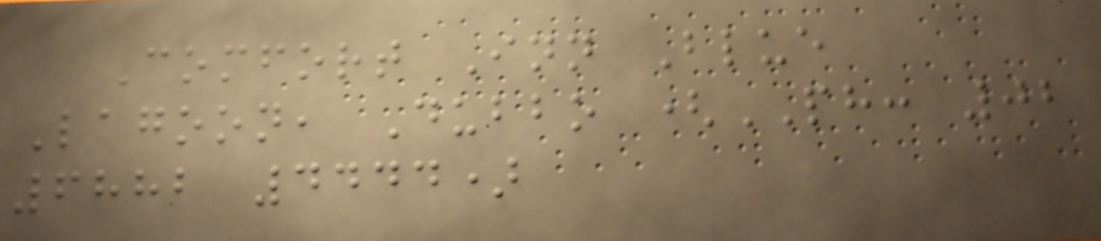Comfort Inn Blue
Lagoon, Dubbo (PH: 02
6882 4444)
